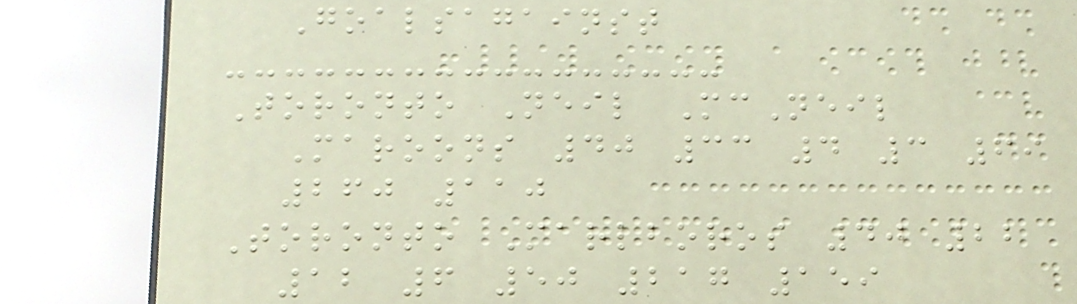Goalsagainst
Toronto Neil McNeil
Maroons 40 33 4 3 69
260 110
Toronto Marlboros 40 22
12 6 50 217 159
